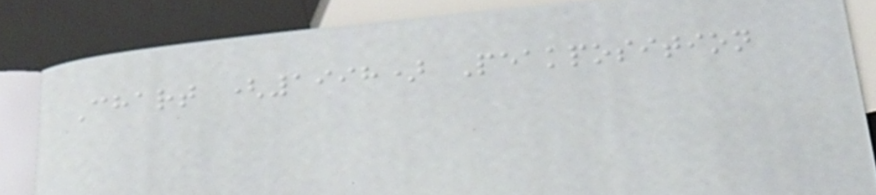Chart (1998) Peakposition
